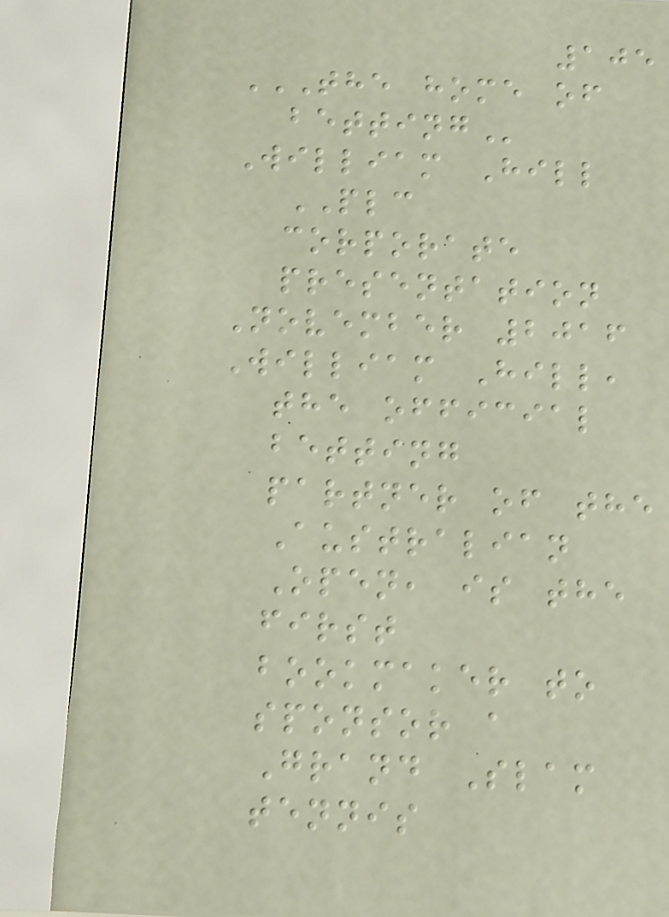105
THE HOME OF
BETTING
William Hill
PLC
corporate
presentation
November 2016
William Hill,
the official
betting
partner of the
Australian
Open, is the
first
bookmaker to
sponsor a
Grand Slam
tennis
